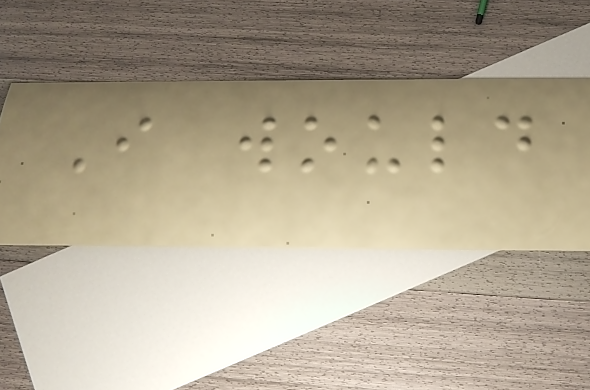I would
